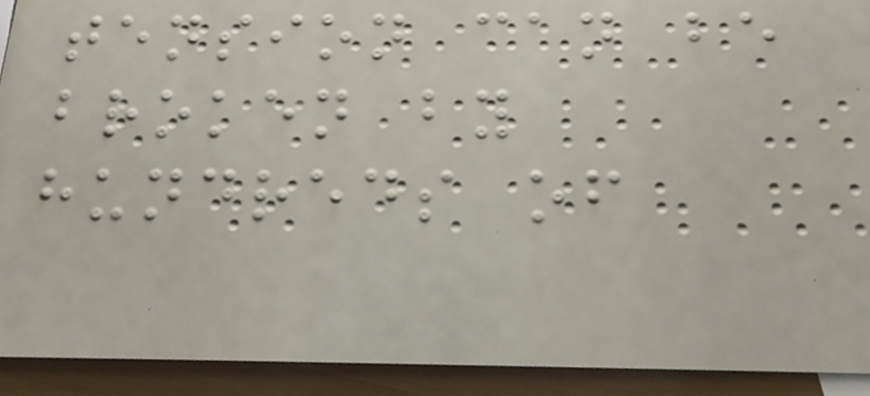tension can be
broken by
hundreds of
